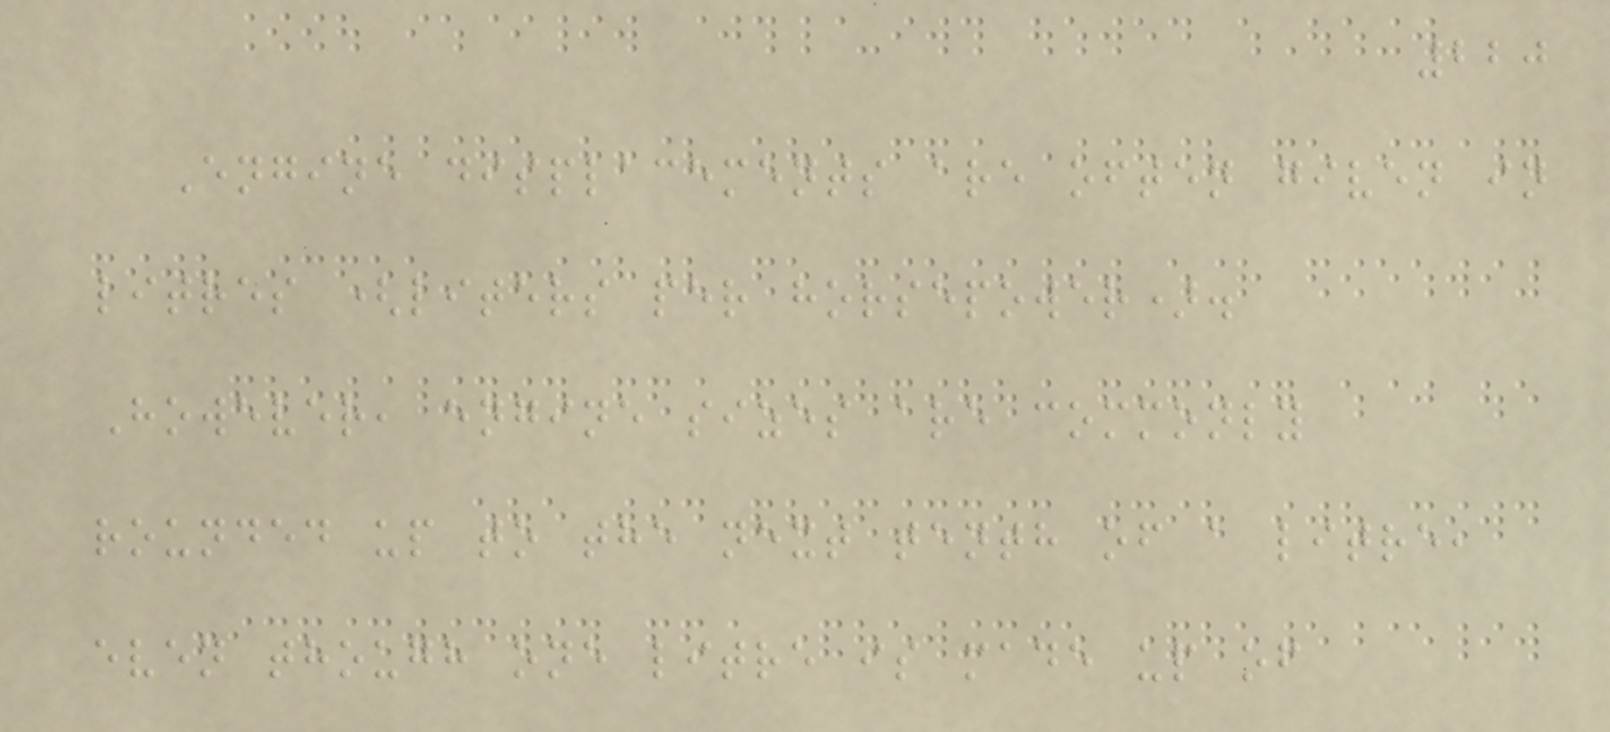220
Engine displacements are often given in
litres (liters per horsepower).
However, engine sizes are commonly
rounded up to the next tenth of a litre,
even though one litre is made up of
